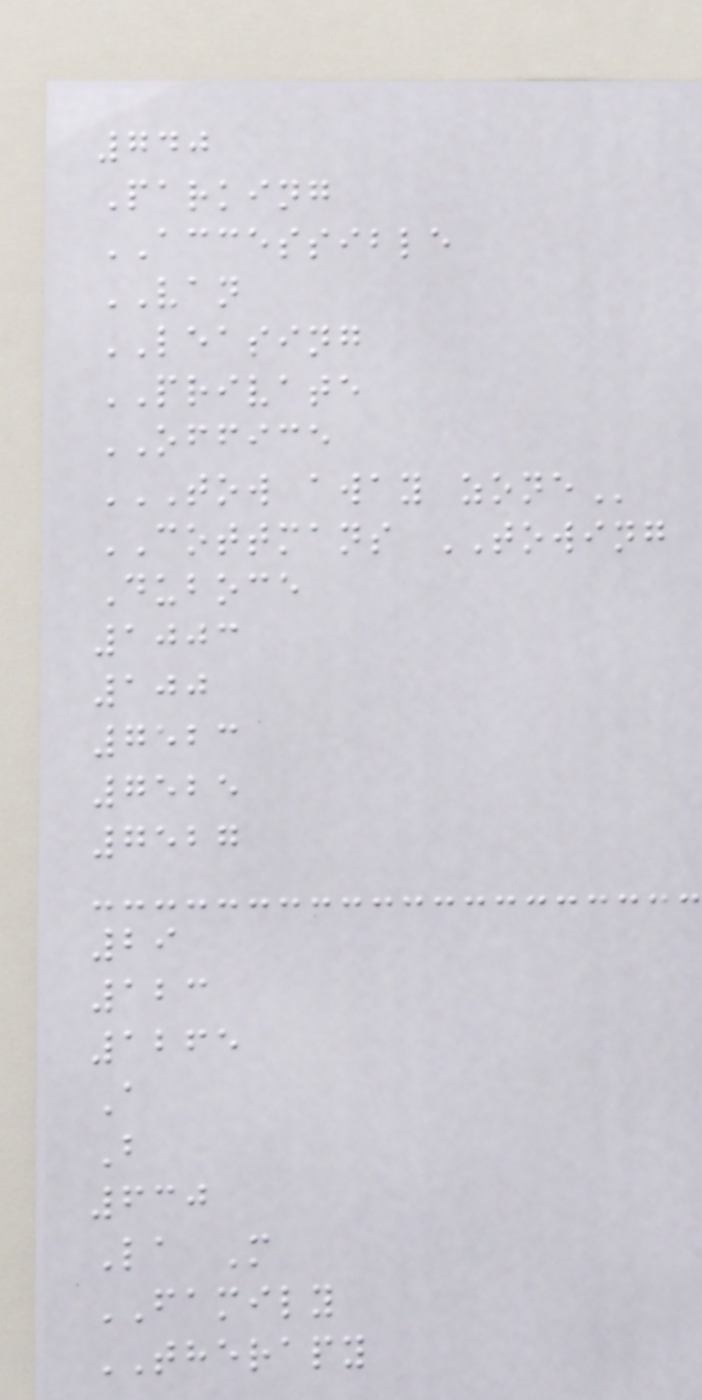740
Parking
ACCESSIBLE
VAN
LEASING
PRIVATE
OFFICE
TOW AWAY ZONE
COTTMANS TOWING
Duboce
1003
100
7523
7525
7527
29
123
1265
A
B
630
La M
FAMILY
THERAPY
